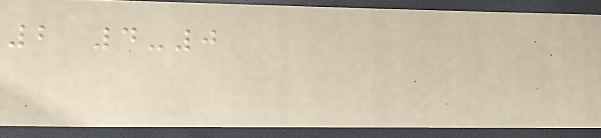2 4-0
